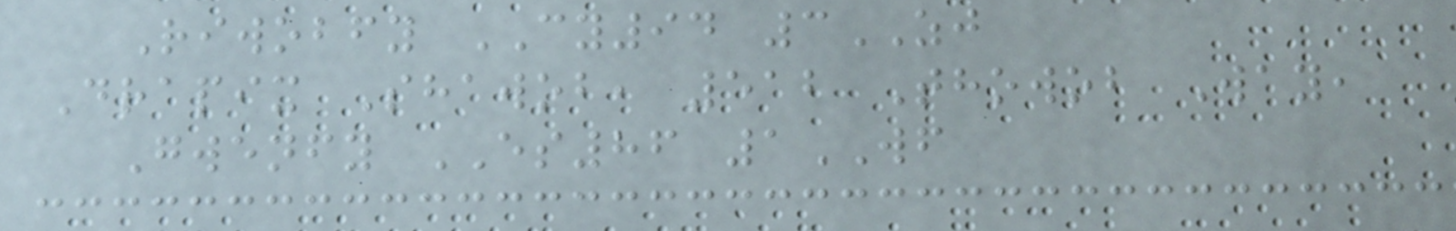Riwobfy CY94 3ZJ
Drapix Shawob, 512 Thowob Way,
Gwenfy ES86 1WF
